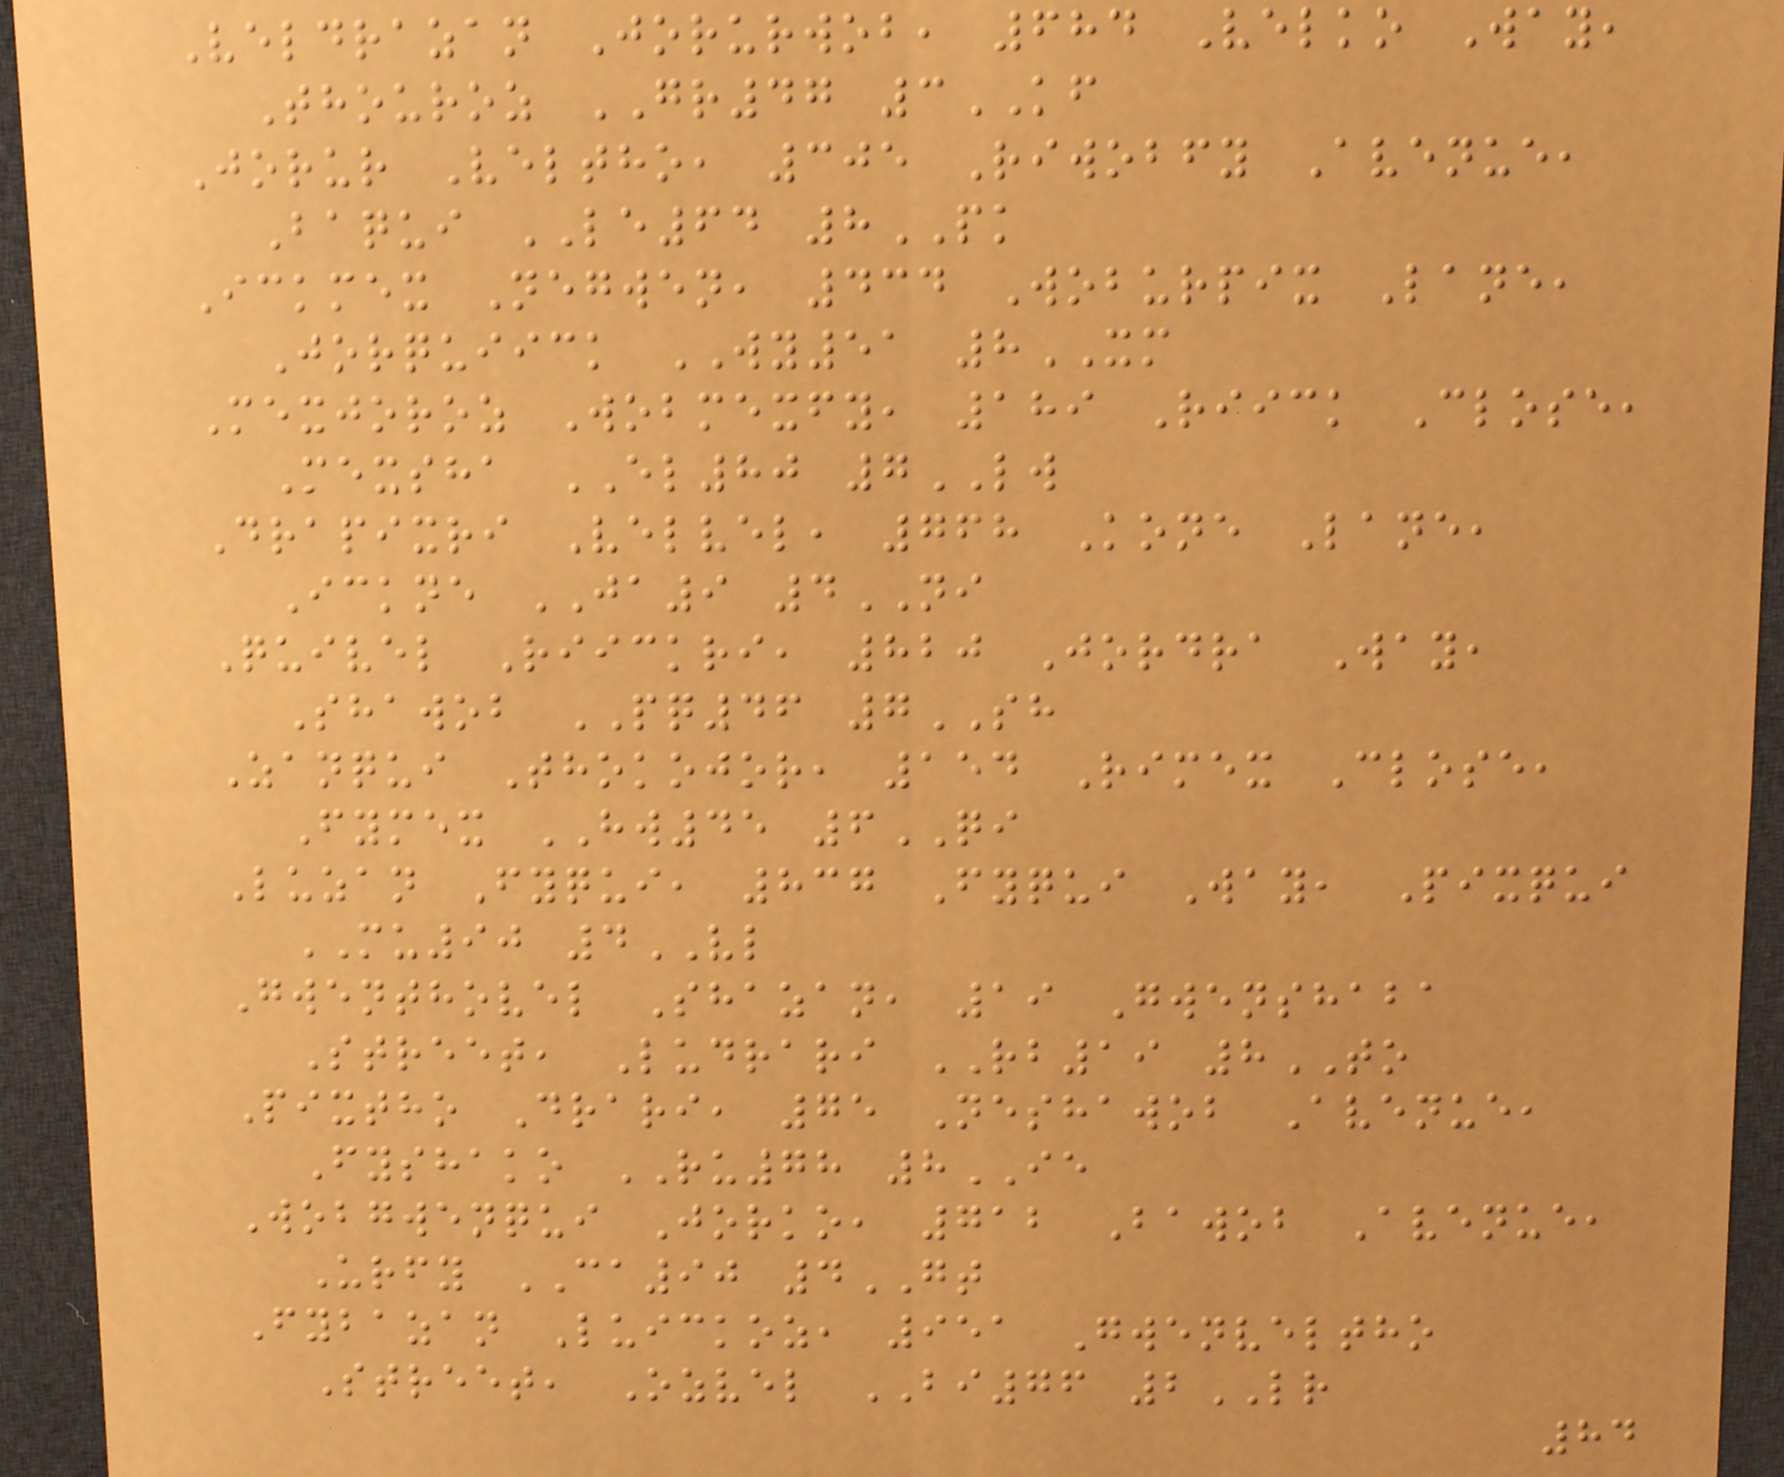Veldrazan Jorurwob, 684 Velko Way,
Thouroz GR47 3KF
Jorur Veltho, 305 Riwobfy Avenue,
Baqui LE64 8PK
Ickmex Negwen, 434 Woburpix Lane,
Jorquiick WY51 8XM
Mexjoroz Wobmexfy, 189 Riick Close,
Mexsha EL80 7LW
Drapixri Velvel, 768 Kone Lane,
Ickne JA9 4NI
Quivel Riickri, 820 Jordra Way,
Shawob PQ46 7SH
Zanqui Thokojor, 154 Rimex Close,
Fymex HW45 6QI
Luzan Fyqui, 837 Fyqui Way, Pixqui
MU90 4VL
Gwenthovel Shazan, 19 Gwenshaba
Street, Ludrari RB19 8TO
Pixtho Drari, 75 Neshawob Avenue,
Fyshako RU78 8IE
Wobgwenqui Jorko, 712 Bawob Avenue,
Urfy CA90 4GT
Fybazan Luickoz, 951 Gwenveltho
Street, Ozvel BI76 2LR
84
